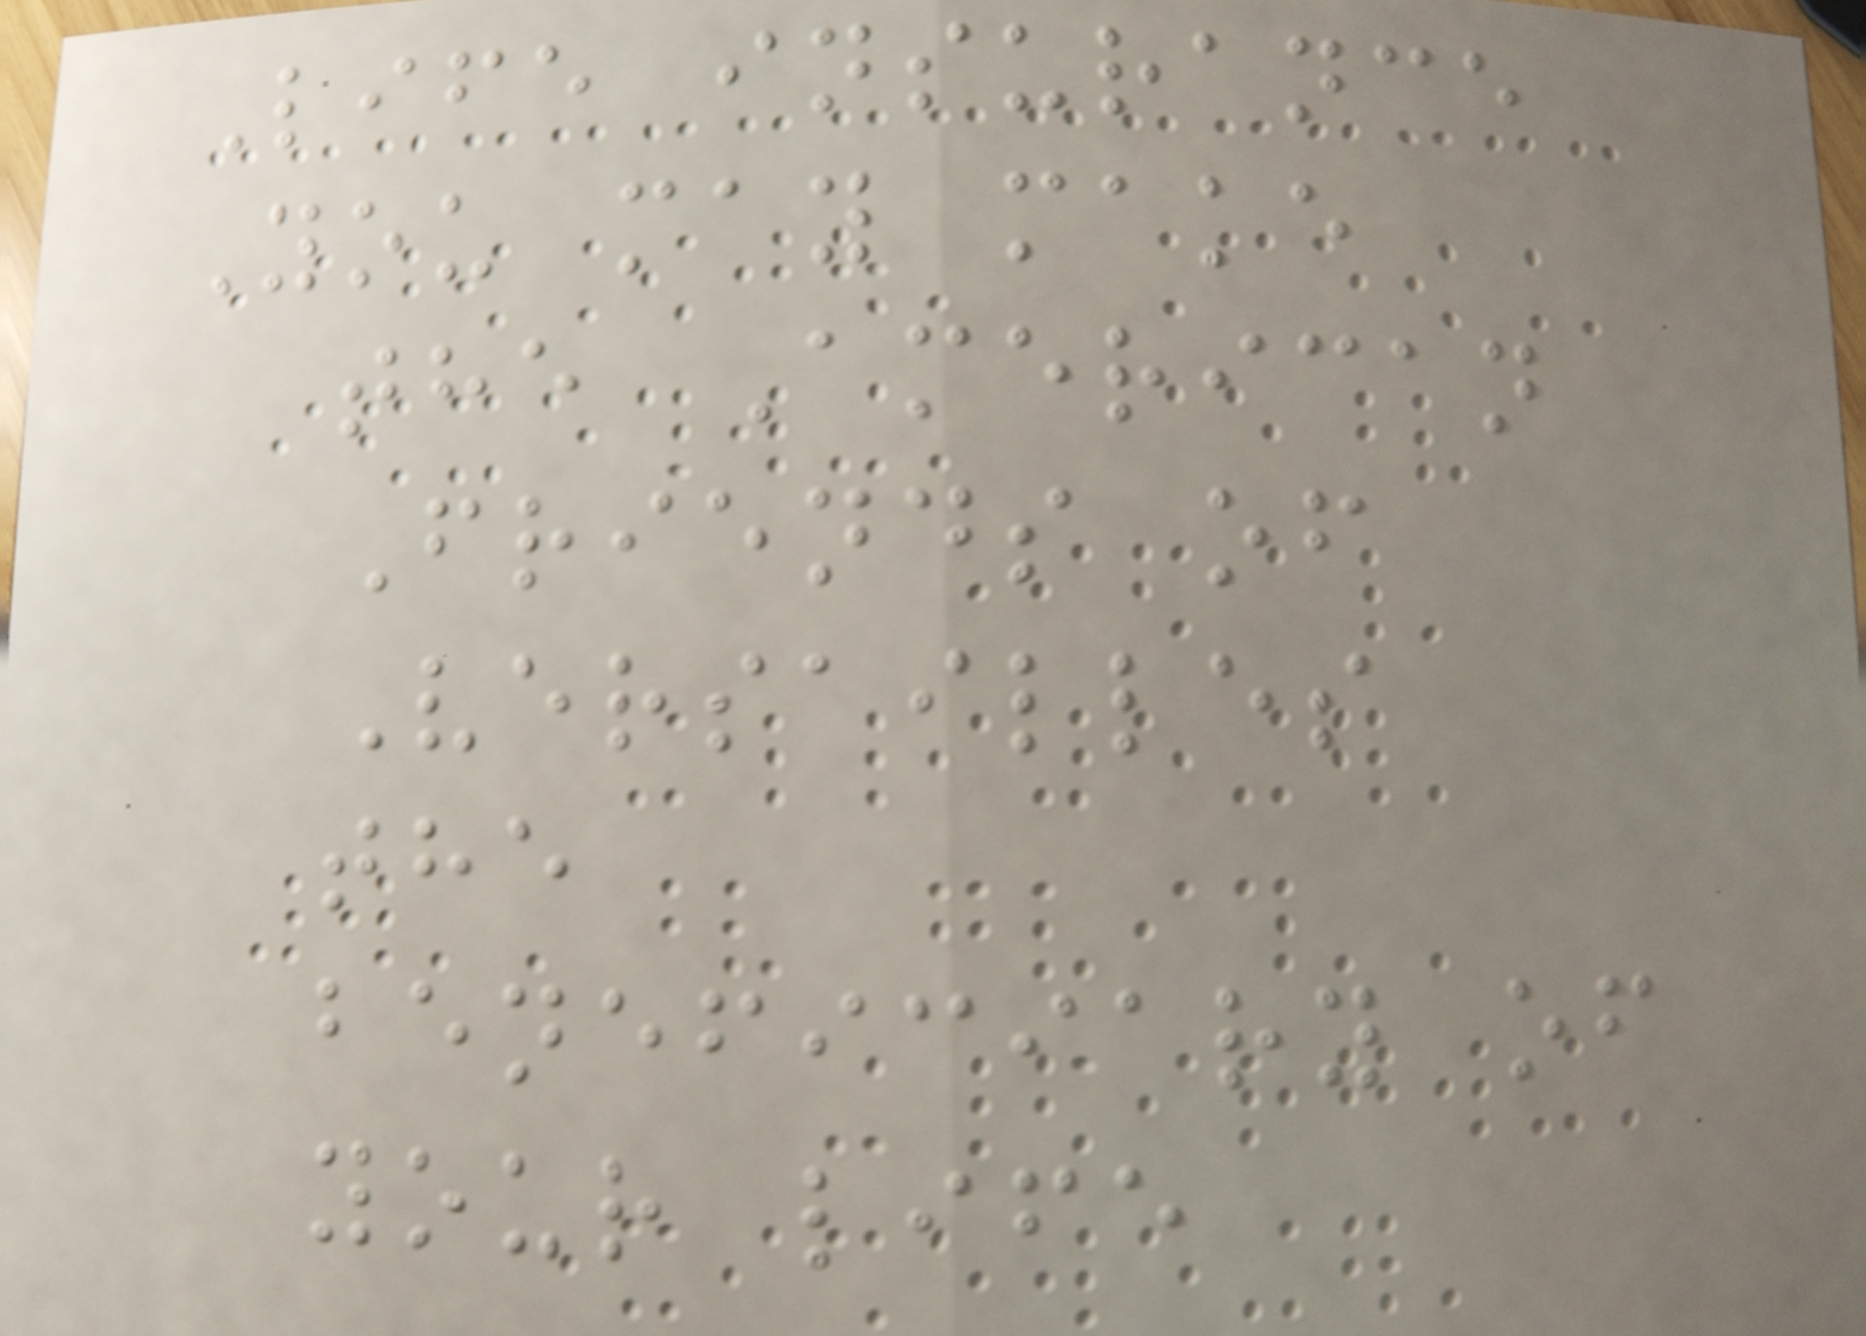Life insurance
You may make
the American
Friends of
Versailles
the
beneficiary of
your life
